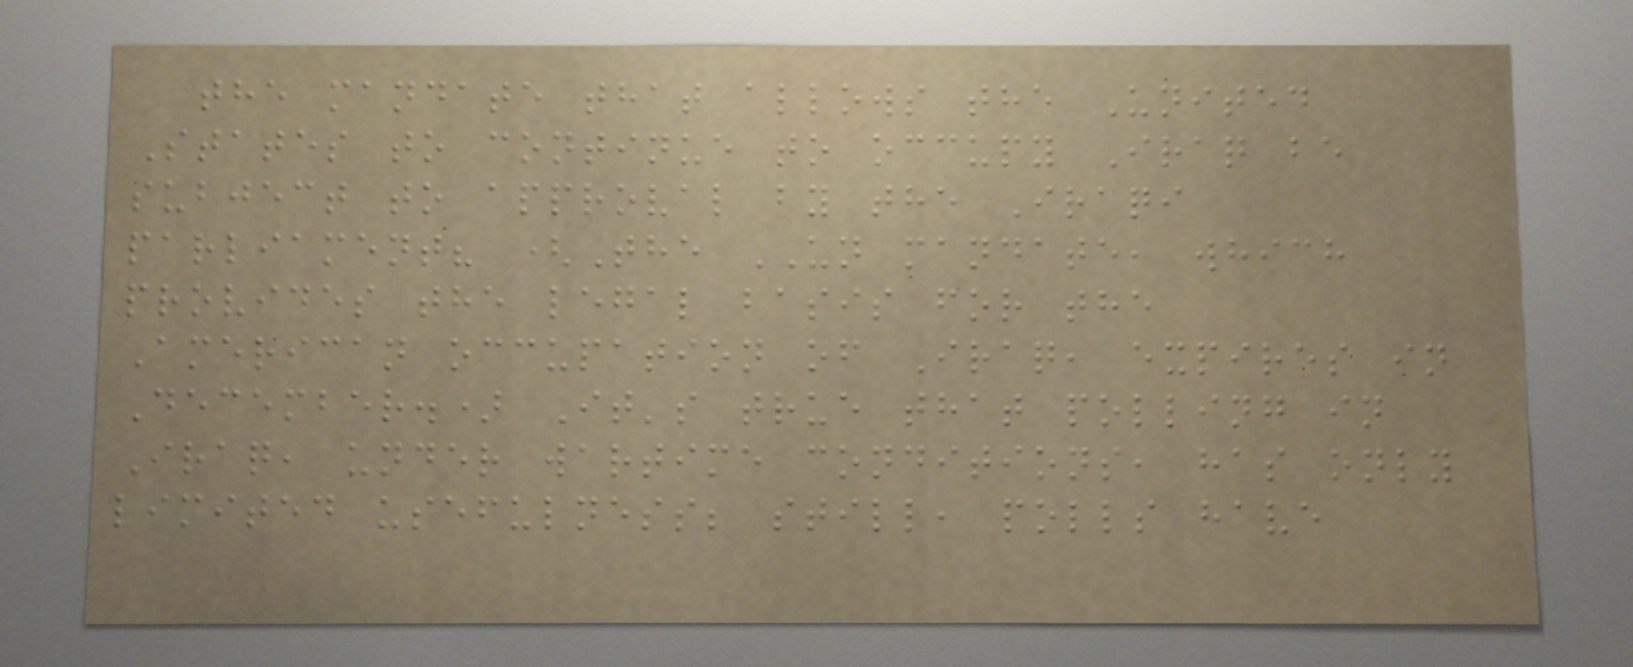the mandate that allows the United
States to continue to occupy Iraq be
subject to approval by the Iraqi
parliament? (The UN mandate, which
provides the legal basis for the
American occupation of Iraq, expires in
December.) It's true that polling in
Iraq, under wartime conditions, has only
limited usefulness; still, polls have
